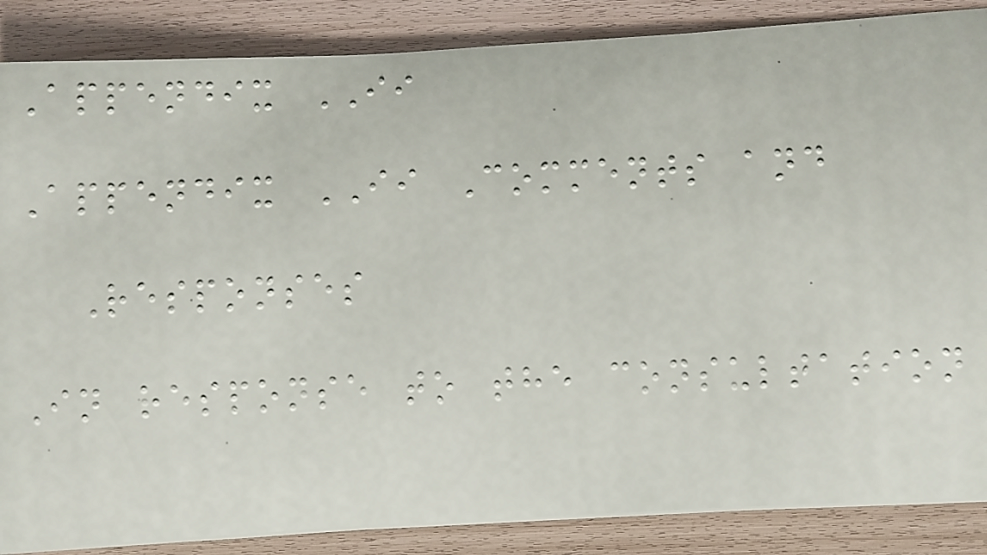Appendix II
Appendix II Comments and
Responses
In response to the consultation
